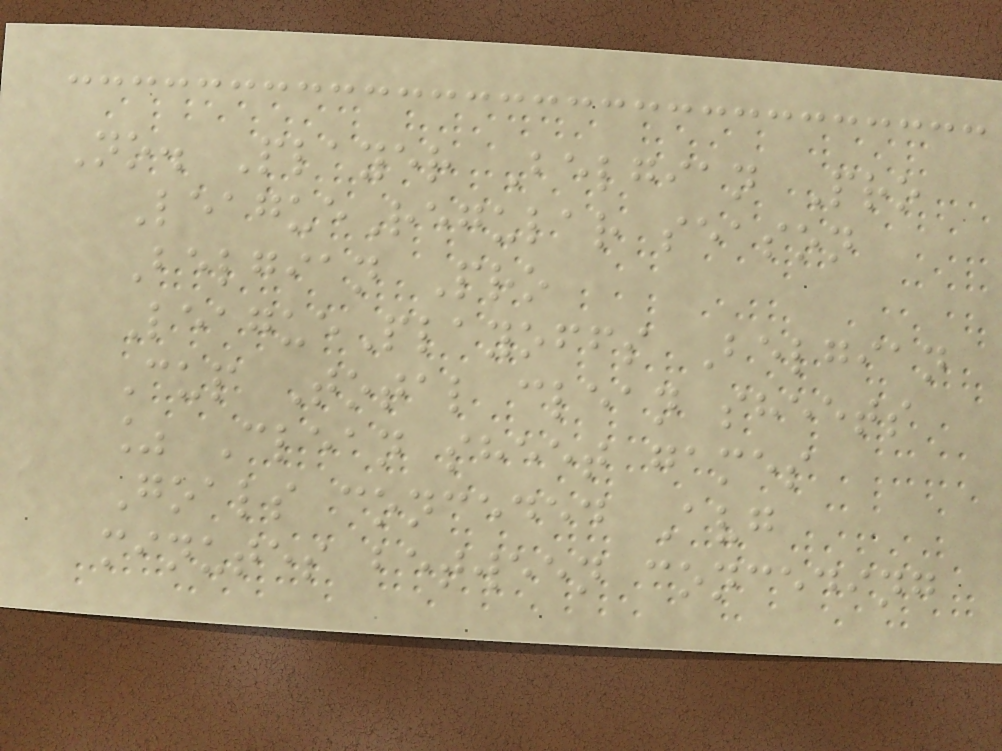No. Player Belgian Pro
LeagueRegular season
Belgian Pro
LeaguePlayoffs Belgian
Cup Total clean sheets
% Clean sheet games
Goals conceded Avg
minutes between conceding
